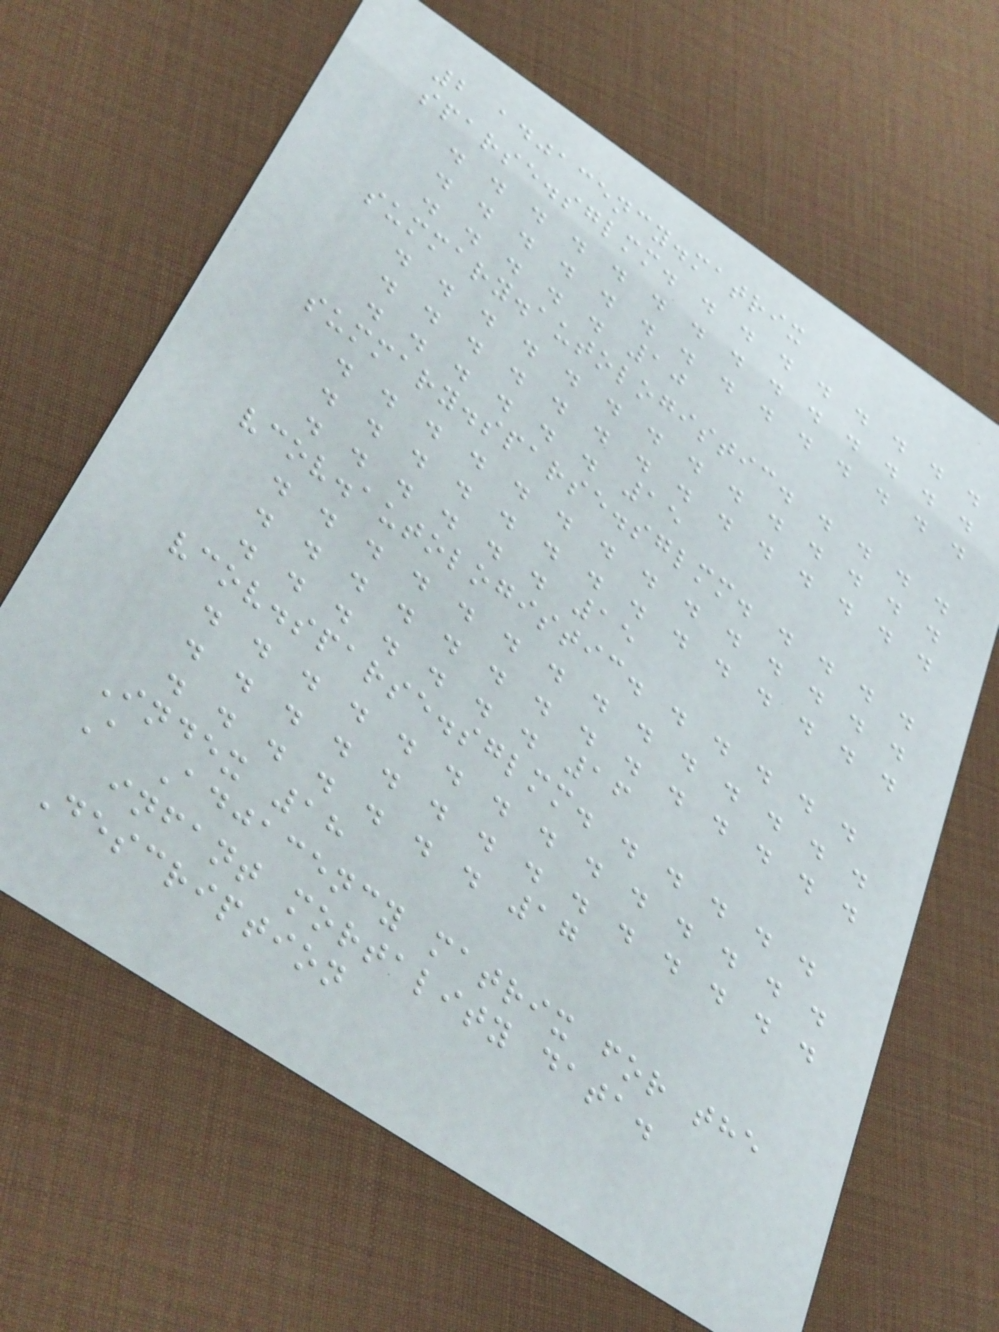2 adjacency.matrix
sparse.sglmm. . . . . . . . .
. . . . . . . . . . . . . .
. . . . . . . . . . . . . .
. . . . . 10
summary.autologistic. . . . .
. . . . . . . . . . . . . .
. . . . . . . . . . . . . .
. . . . . . 15
summary.sparse.sglmm. . . . .
. . . . . . . . . . . . . .
. . . . . . . . . . . . . .
. . . . . . 15
vcov.autologistic. . . . . .
. . . . . . . . . . . . . .
. . . . . . . . . . . . . .
. . . . . . . 16
vcov.sparse.sglmm. . . . . .
. . . . . . . . . . . . . .
. . . . . . . . . . . . . .
. . . . . . . 17
Index 18
A Adjacency matrix for the
infant mortality data.
Description
